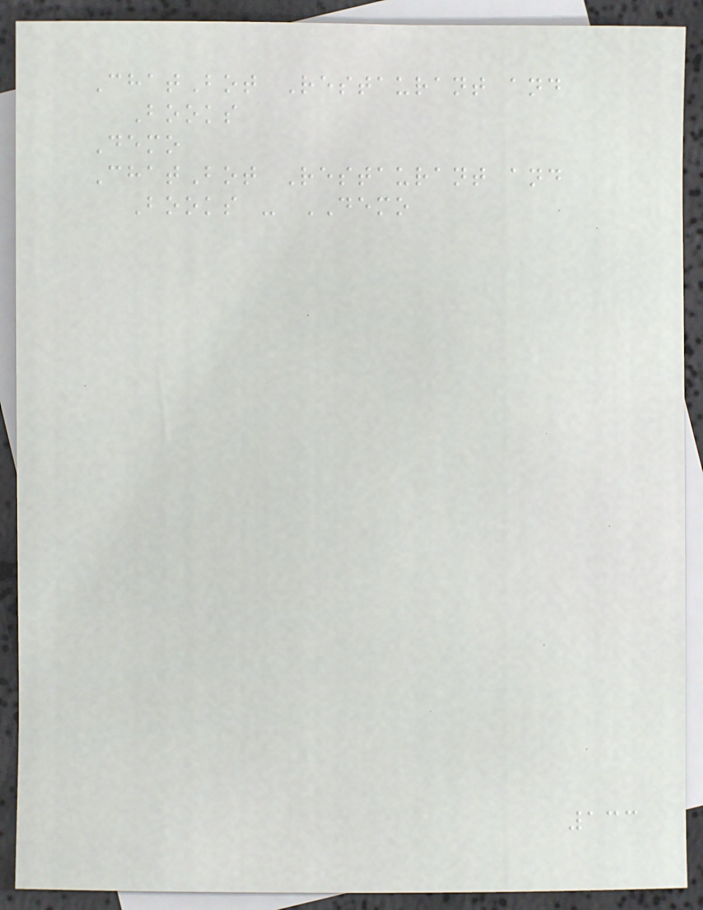ChatBot Restaurant and
Books
Demo
ChatBot Restaurant and
Books - DEMO
133
